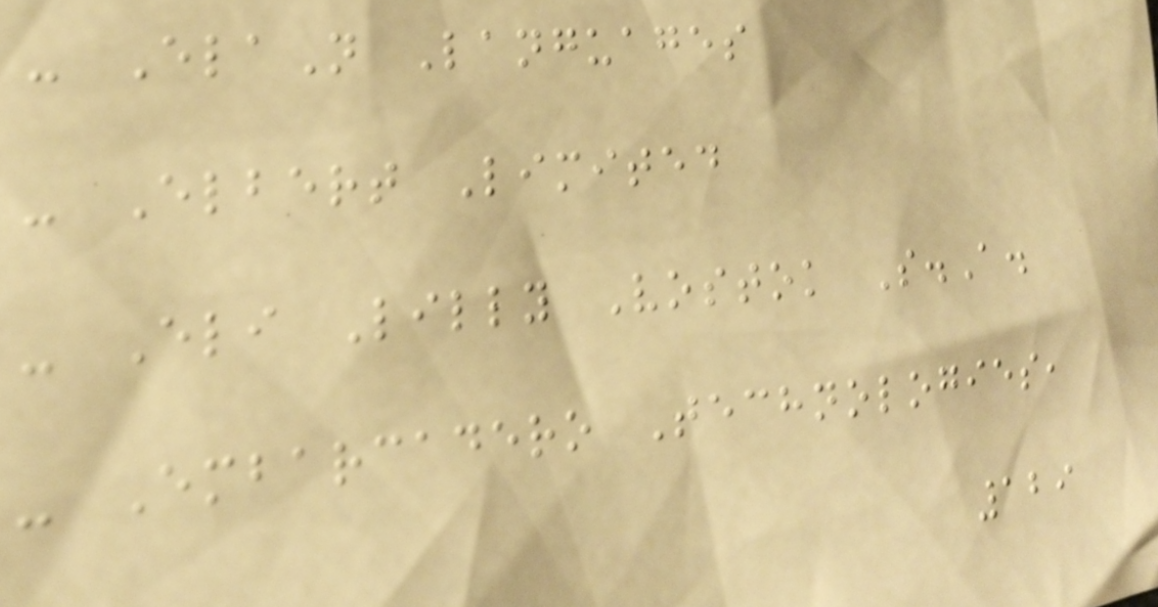- ElaN Languages
- Elbert Limited
- Eli Lilly Vostok S.A.
- Embarcadero Technologies,
129
